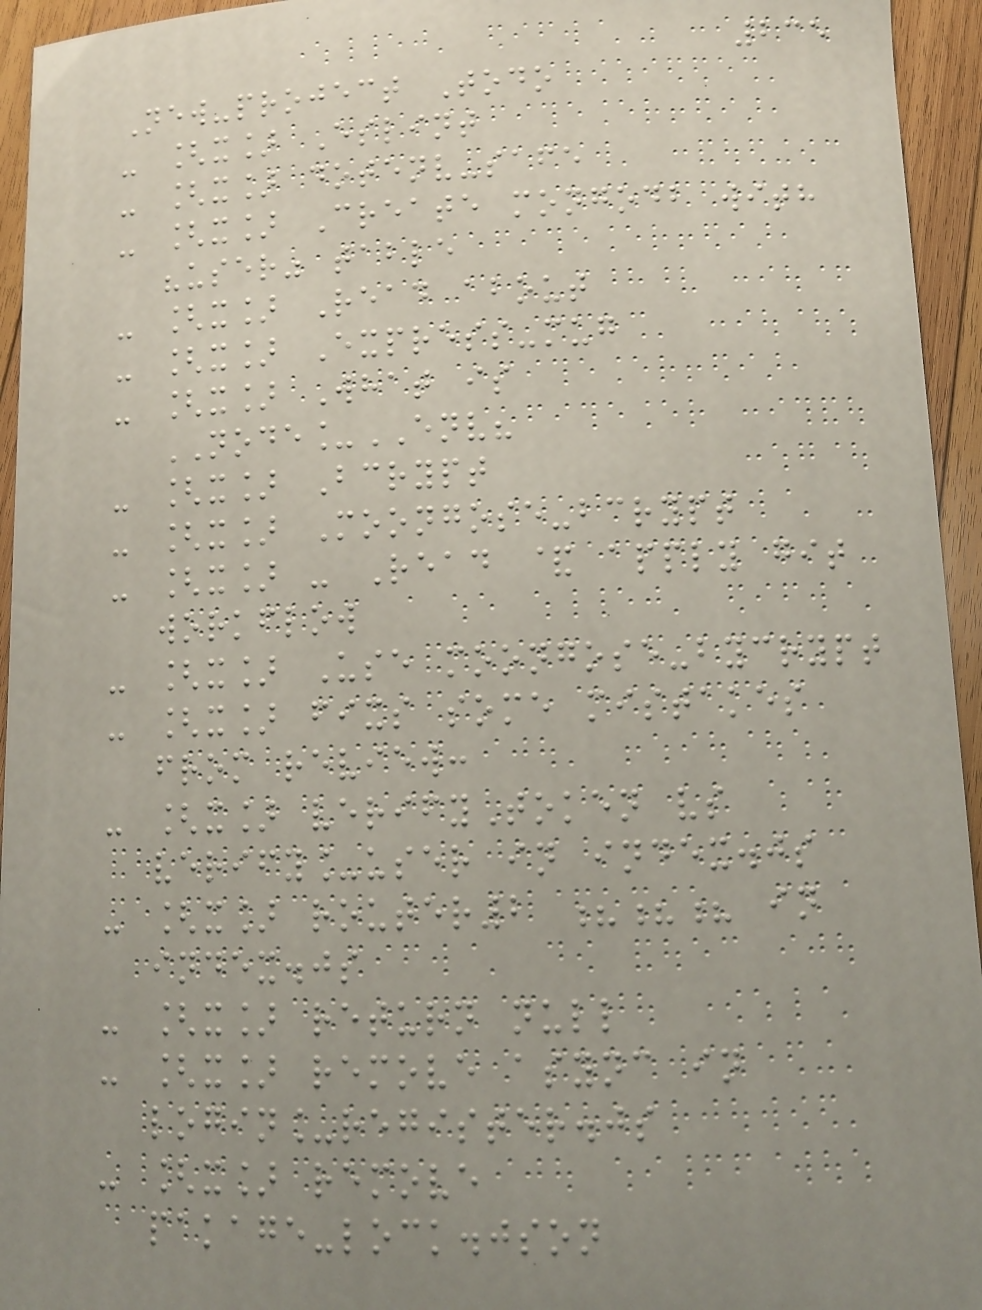235
New-project Todo
- [x] Eslint
- [x] dotenv-safe
- [x] Create mongodb with
"user" table
- [x] Read about
- [x] Express-mug
- [x] What is
NODE_ENV?
- [x] Bcrypt
- [x] Moongose-bcrypt
- [x] - Read & apply git
workflow
- [x] Use moongose-bycrypt
- [x] fixs some mistakes
from review:
- [x] verifyToken vs
verify_user in index.js
- [x] router2 ??? in
index.js
- [x] return null
- [x] remove async in
login_register.js
- [x] remove
pakage-lock.json
